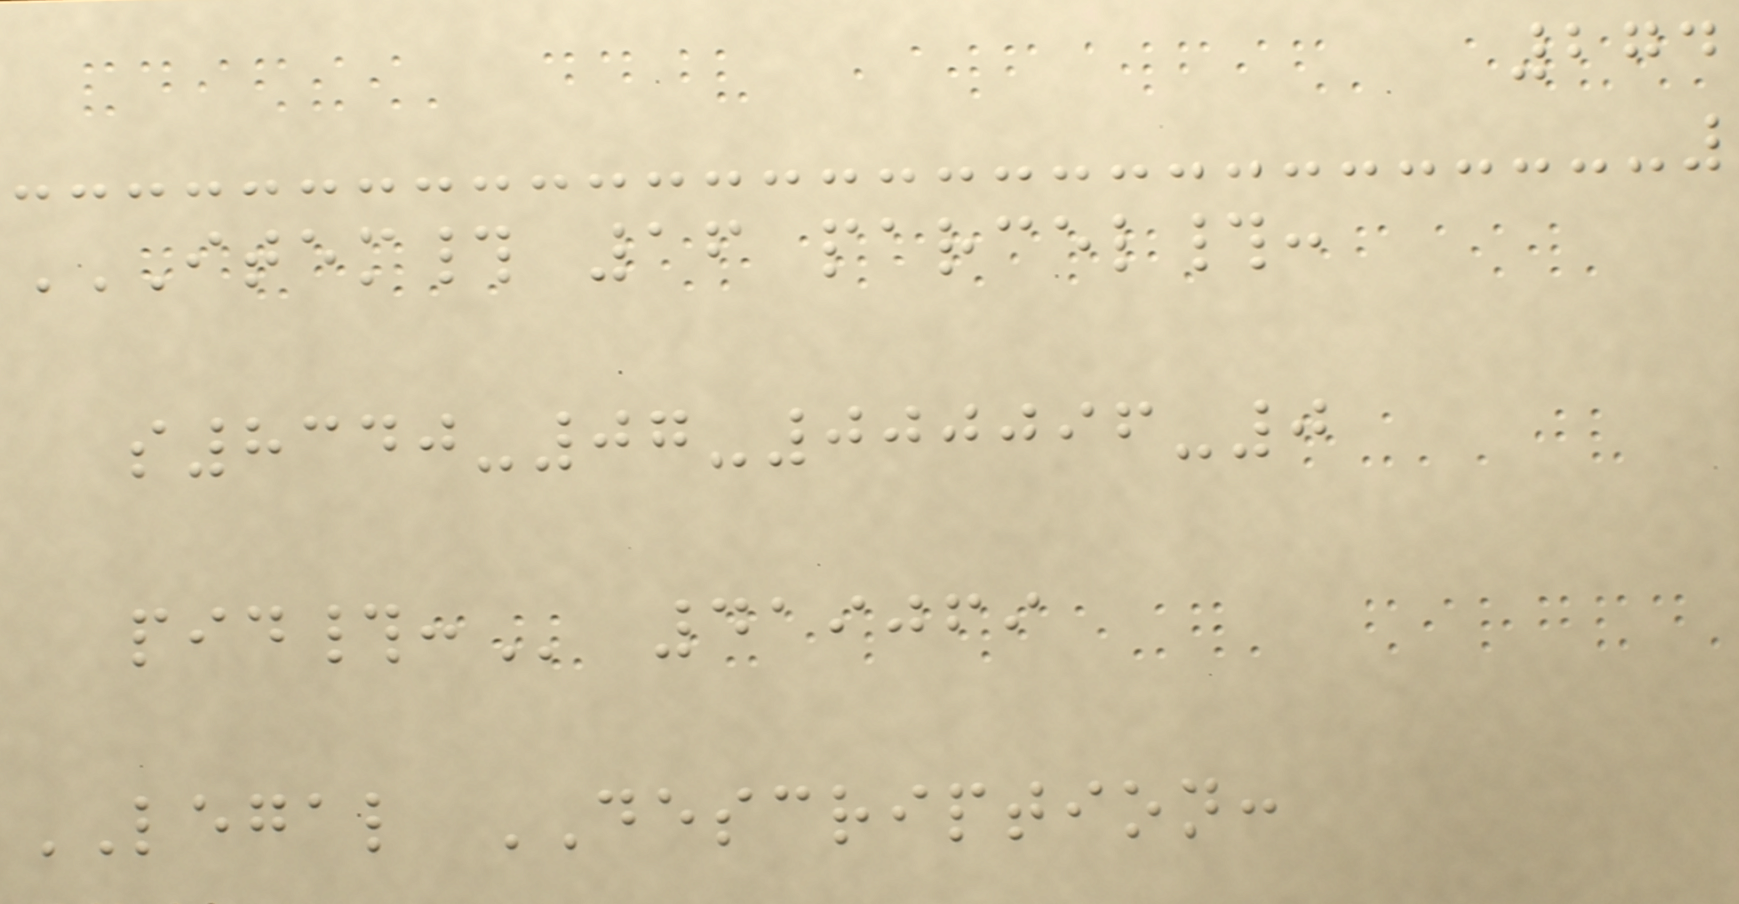274
ITEM# 16 PARCEL#:
S8340-07-000096-0
PID#: 419069
LEGAL DESCRIPTION:
